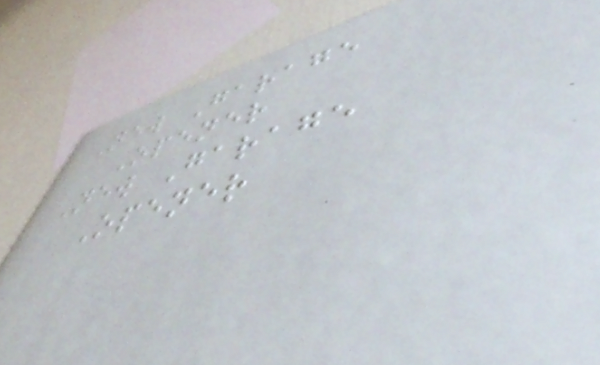New Garage
Opener
New Garage
Opener
